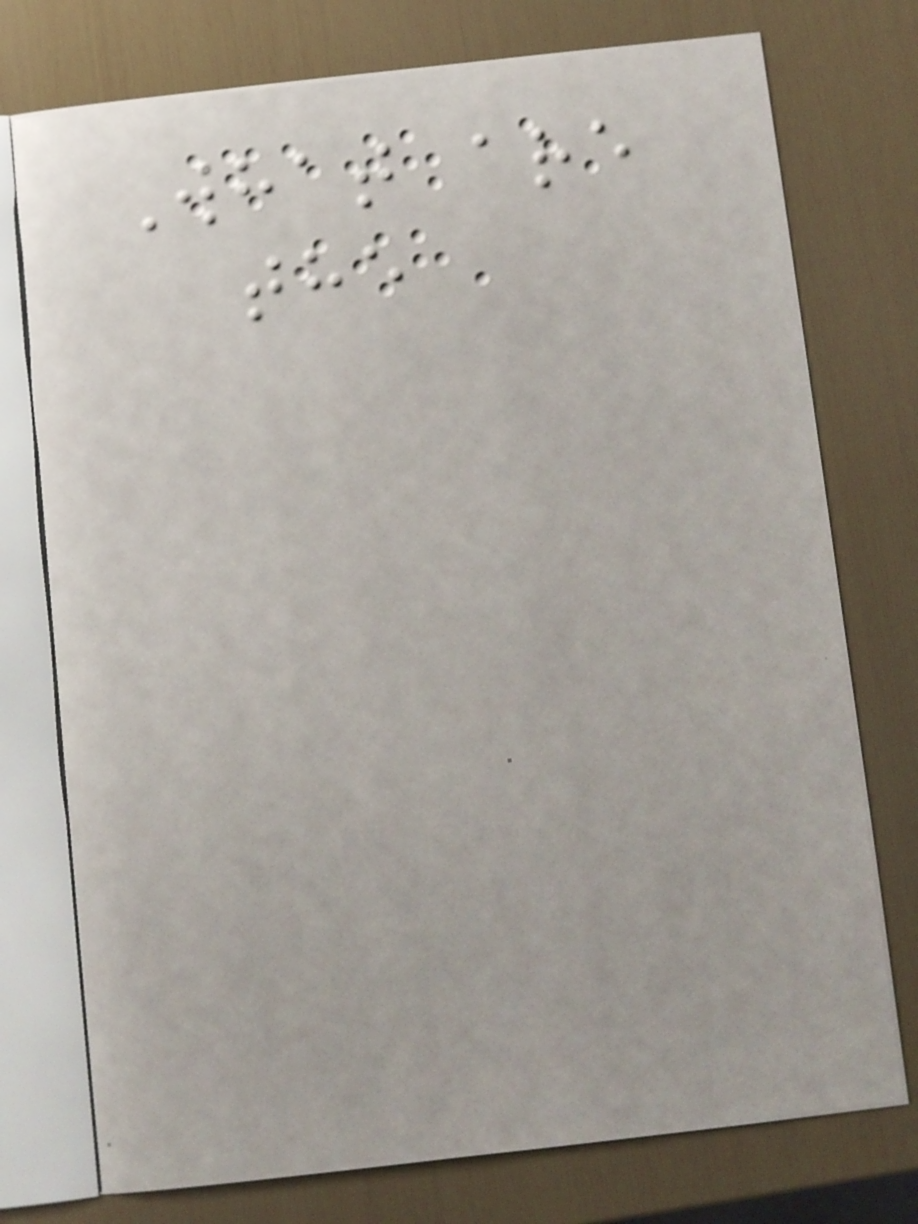What are
the
